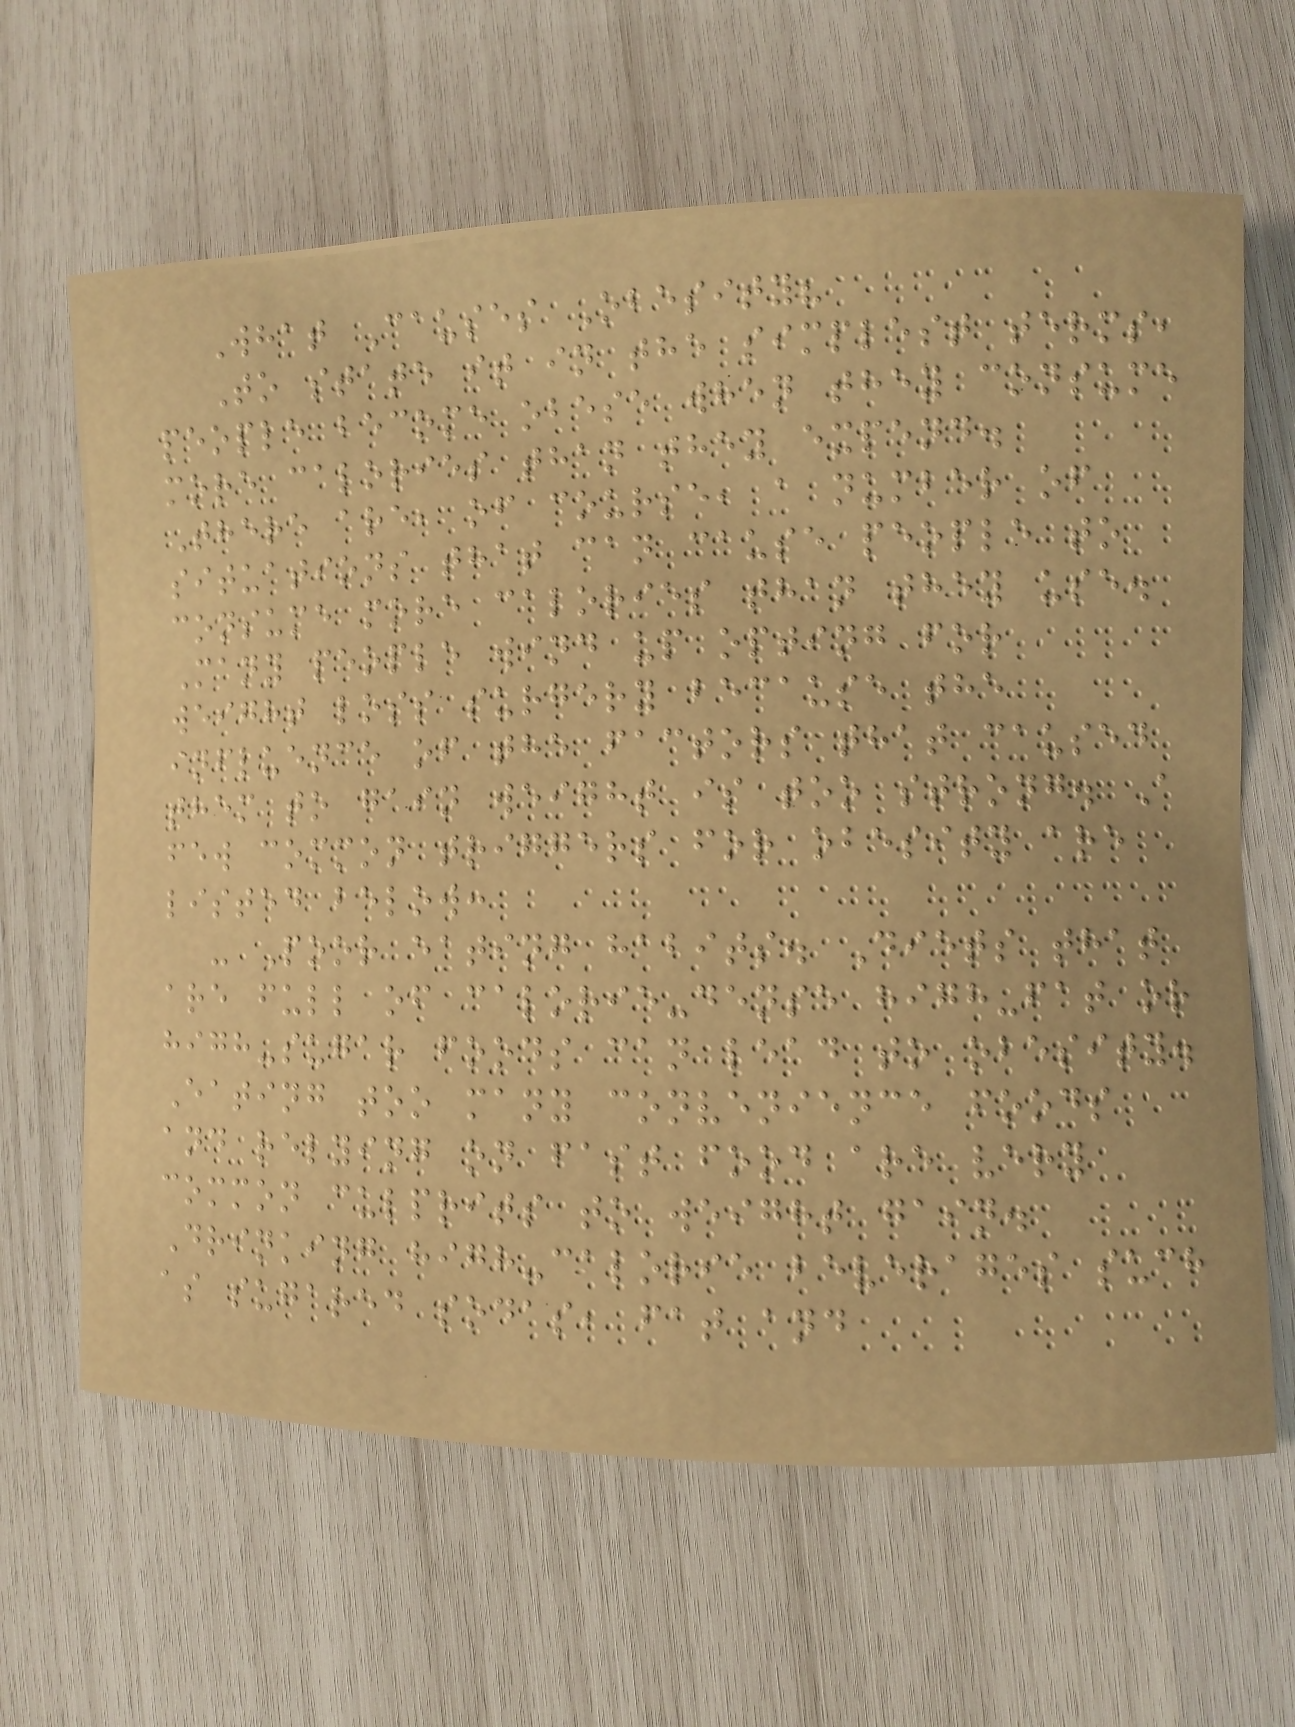What Causes Obesity?
To state it in the simplest terms,
people become obese when they consume
more calories than they expend.
There are, of course, a number of
situations that can cause people to
consume more calories than they use.
Many people wind up opting for
weight loss surgery because the
influence of the factors that caused
them to gain weight is too strong. A
few common triggers for obesity are
listed below:
- Poor eating habits. Diets that
are full of calorie-dense high-fat or
high-sugar foods can lead to obesity.
Eating too many convenience foods
and relying on fast food are very
common culprits to weight gain.
Drinking high-calorie beverages such
as sugared sodas, fat and
